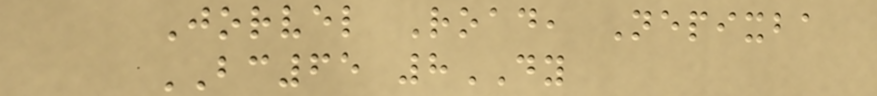Jorvel Road, Nepixba
BC65 8DY
